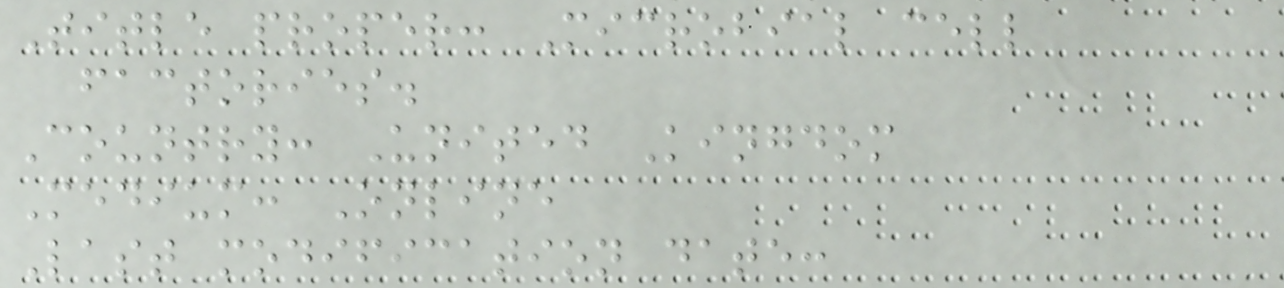Title proper: Microbial cell
factories.
Country: United Kingdom
Medium: Online
Last modification date:
